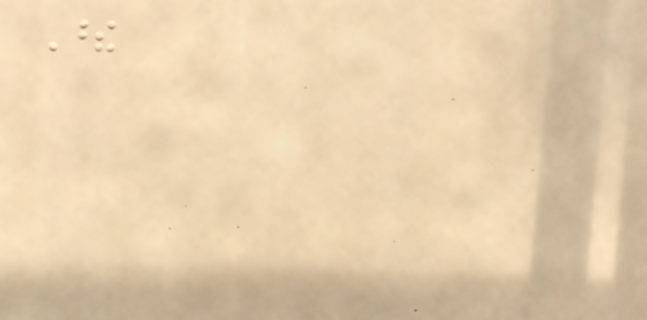These
